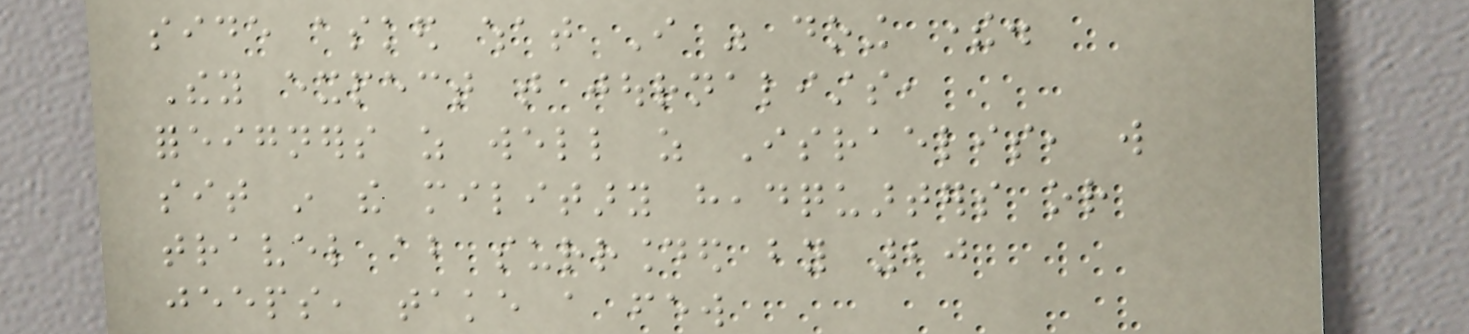side asked what I was doing there.
They expect that journalists,
foreigners as well as Israelis, will
sit in the military headquarters or
travel about surrounded by 20
jeeps, take a few
